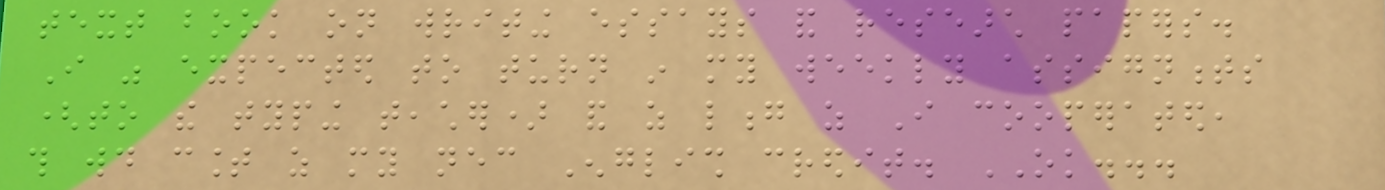text book on writing essays and research papers.
I was expected to turn in my weekly assignments
(to the typing teacher) and as long as I cooperated,
this would count as my necessary English credit. OK...
